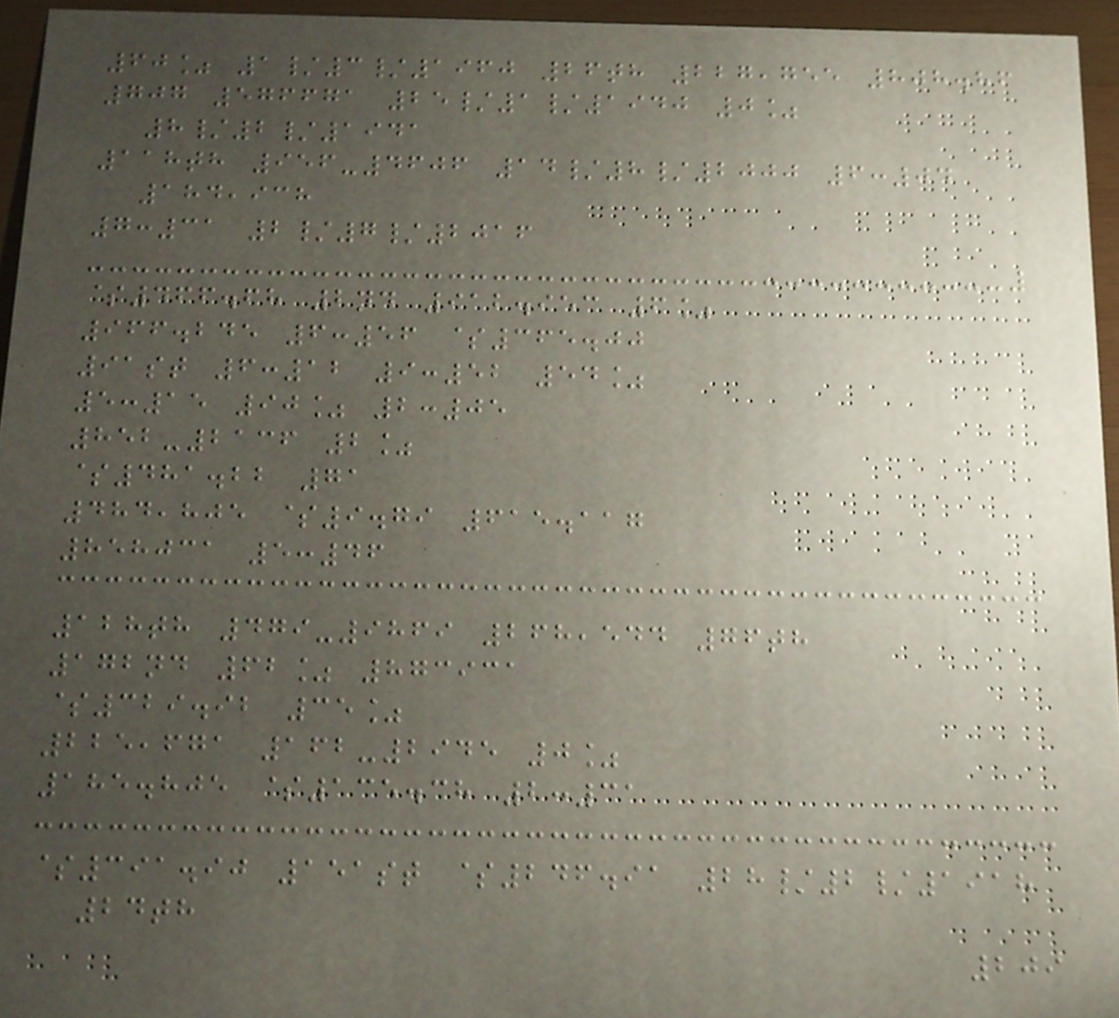60% 1/3/1960 26th 227,755 808.86
707 576671 25/1/1940 0%
8/2/1941
118th 956-4606 14/8/2000 6:04
184,938
7:31 2/7/2016
$466.68 2nd 912.953 6%
966.245 6:56 $365.00
91st 6:12 9:52 54%
5:15 90% 2:05
852-2136 2%
$481.22 71
484,805 $9.79 615.117
858031 5:46
128th 479-9869 268,544 76th
172nd 62% 873931
$329.92 35%
225,671 162-2945 0%
185.805 $135.38 2:31
$391.90 151st $246.91 28/2/1918
24th
209
